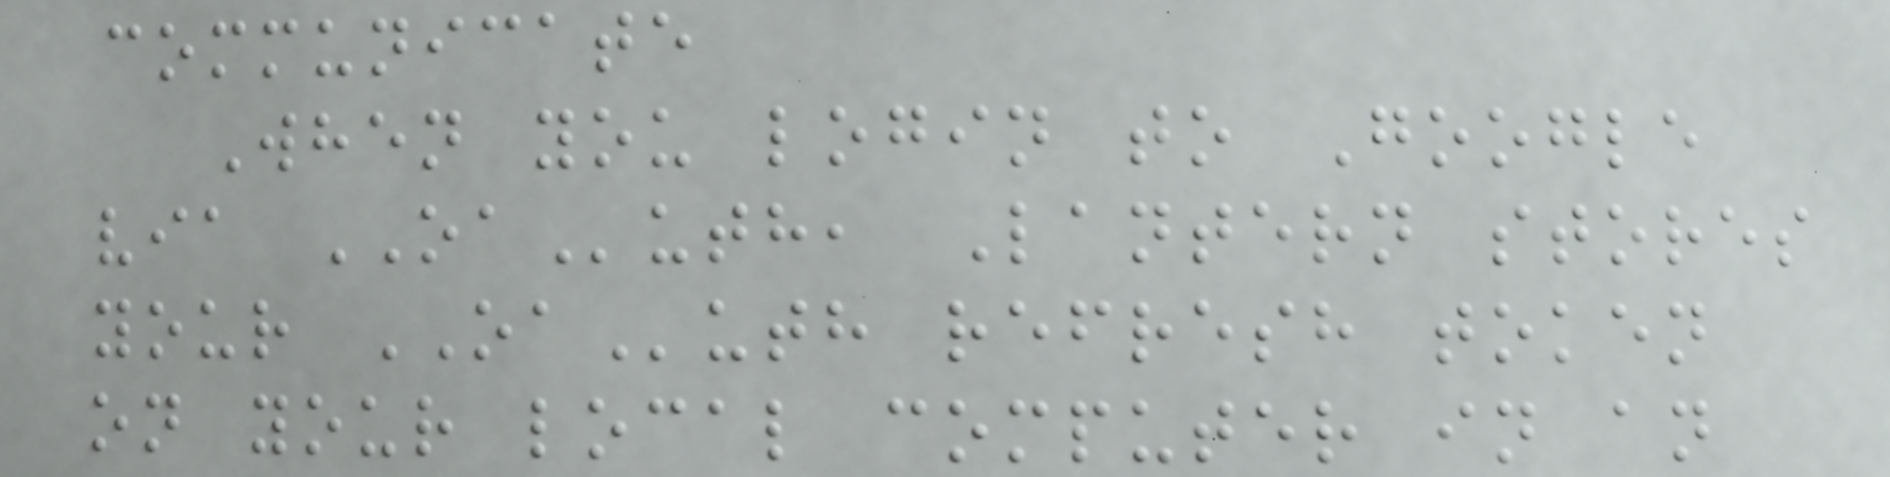communicate
When you login to Google
via OAuth, Lantern stores
your OAuth refresh token
on your local computer in an
